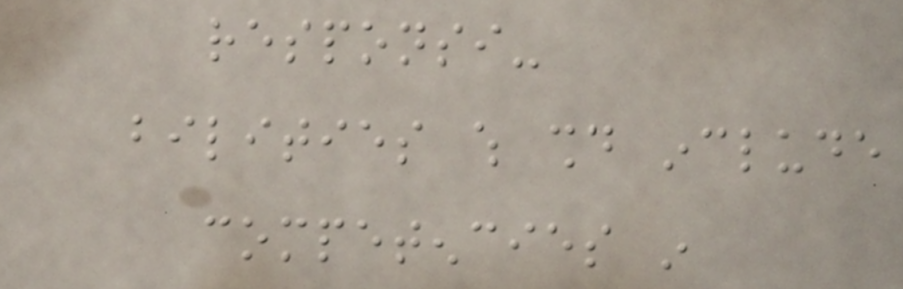responsi-
bilities which should include
competencies in
